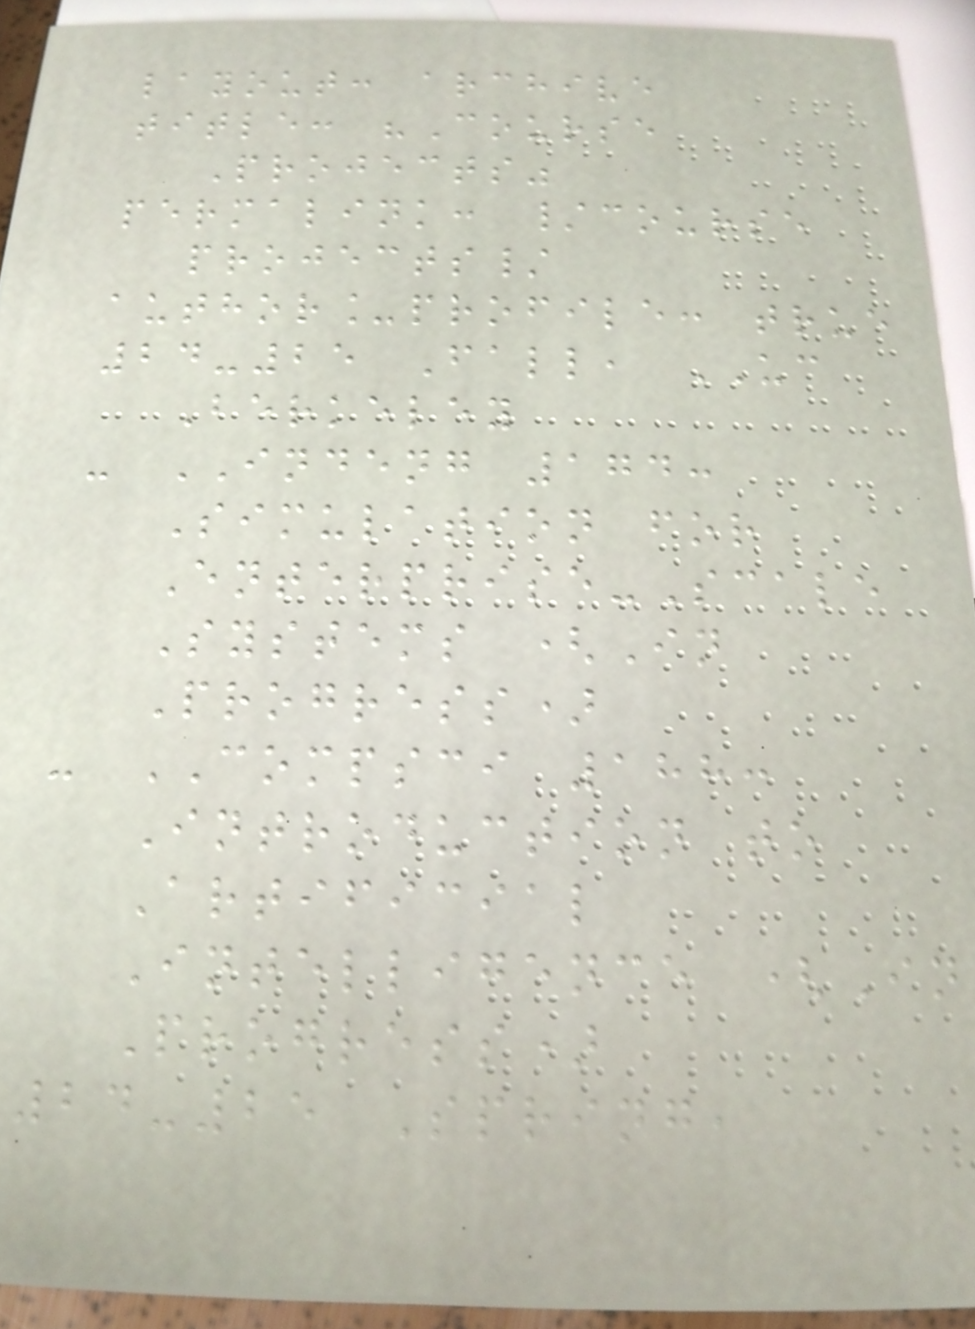layout: archive
title: "Course
Projects"
permalink: /course
projects/
author_profile: true
24-25 Fall, UC
Berkeley
- INDENG 174:
Simulation for
Enterprise-Scale
Systems (In
Progress)
- COMPSCI 188:
Introduction to
Artificial
Intelligence (In
Progress)
24-25 Spring,
